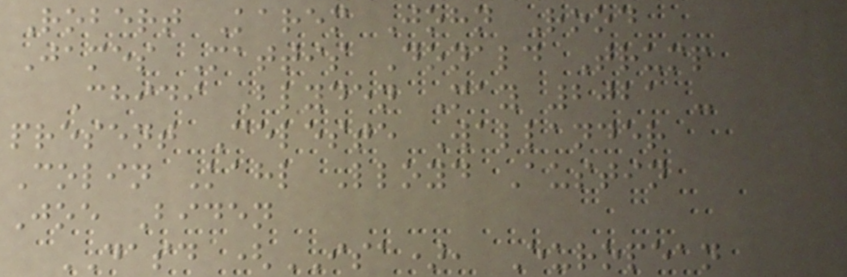Robert Karem John Rood
James Mattis Donald Trump
Chidi Blyden May 2021 -
present Celeste Wallander
Colin Kahl Lloyd Austin
Joe Biden
DASD (ISA), European
